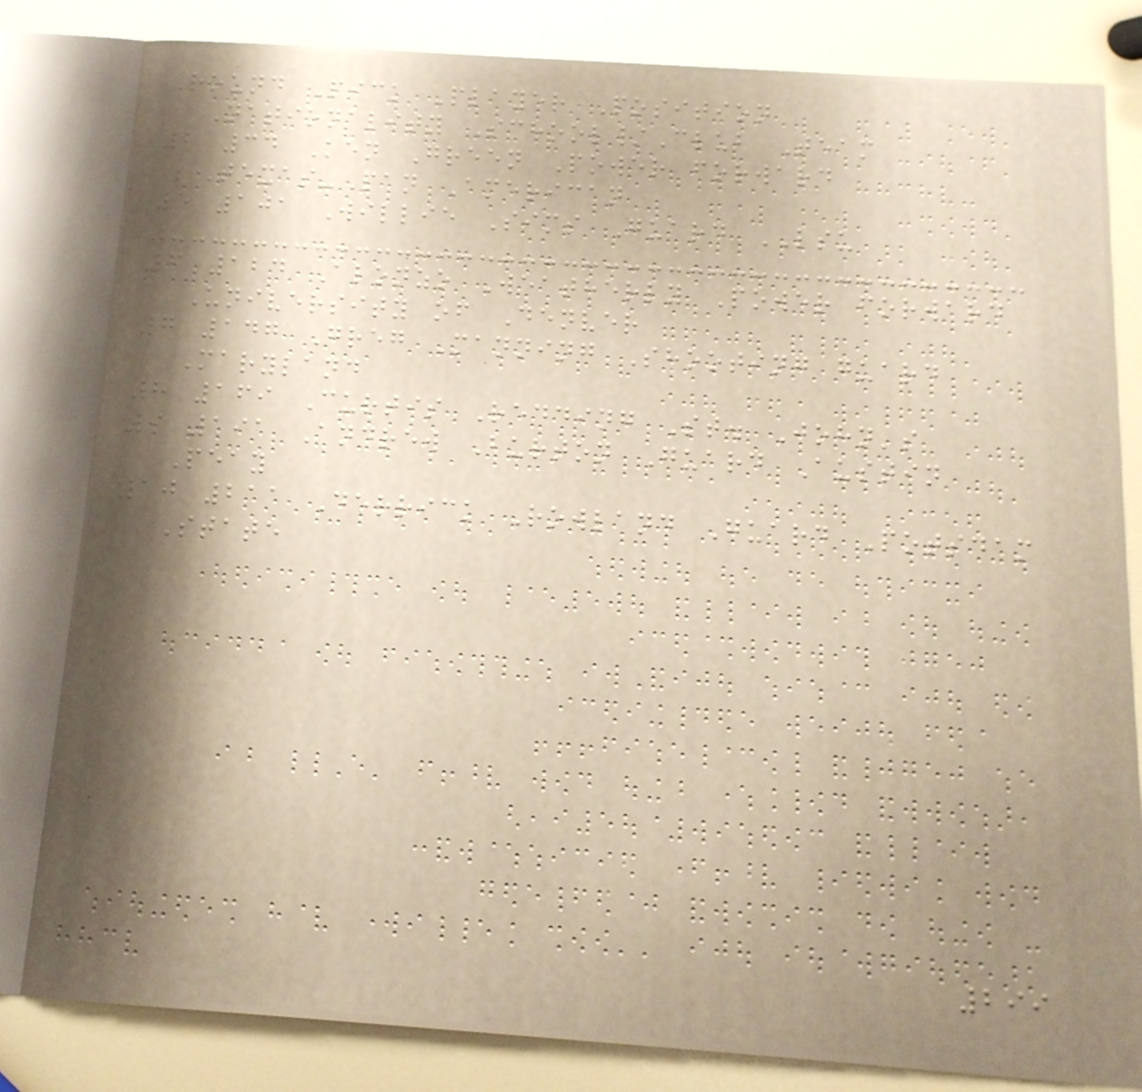Round Pick Player Position
Nationality School/Club Team
2 34 Ken Green Power forward
Texas-Pan American
5 101 Willie Sims Guard LSU
6 124 Alonzo Weatherly Power forward
University of Denver
7 147 Greg Manning Shooting guard
Maryland
8 169 Curtis Redding St. John's
9 191 Andrew Burton Guard Austin
Peay
10 211 Derrick Rowland Guard Potsdam
State
299
